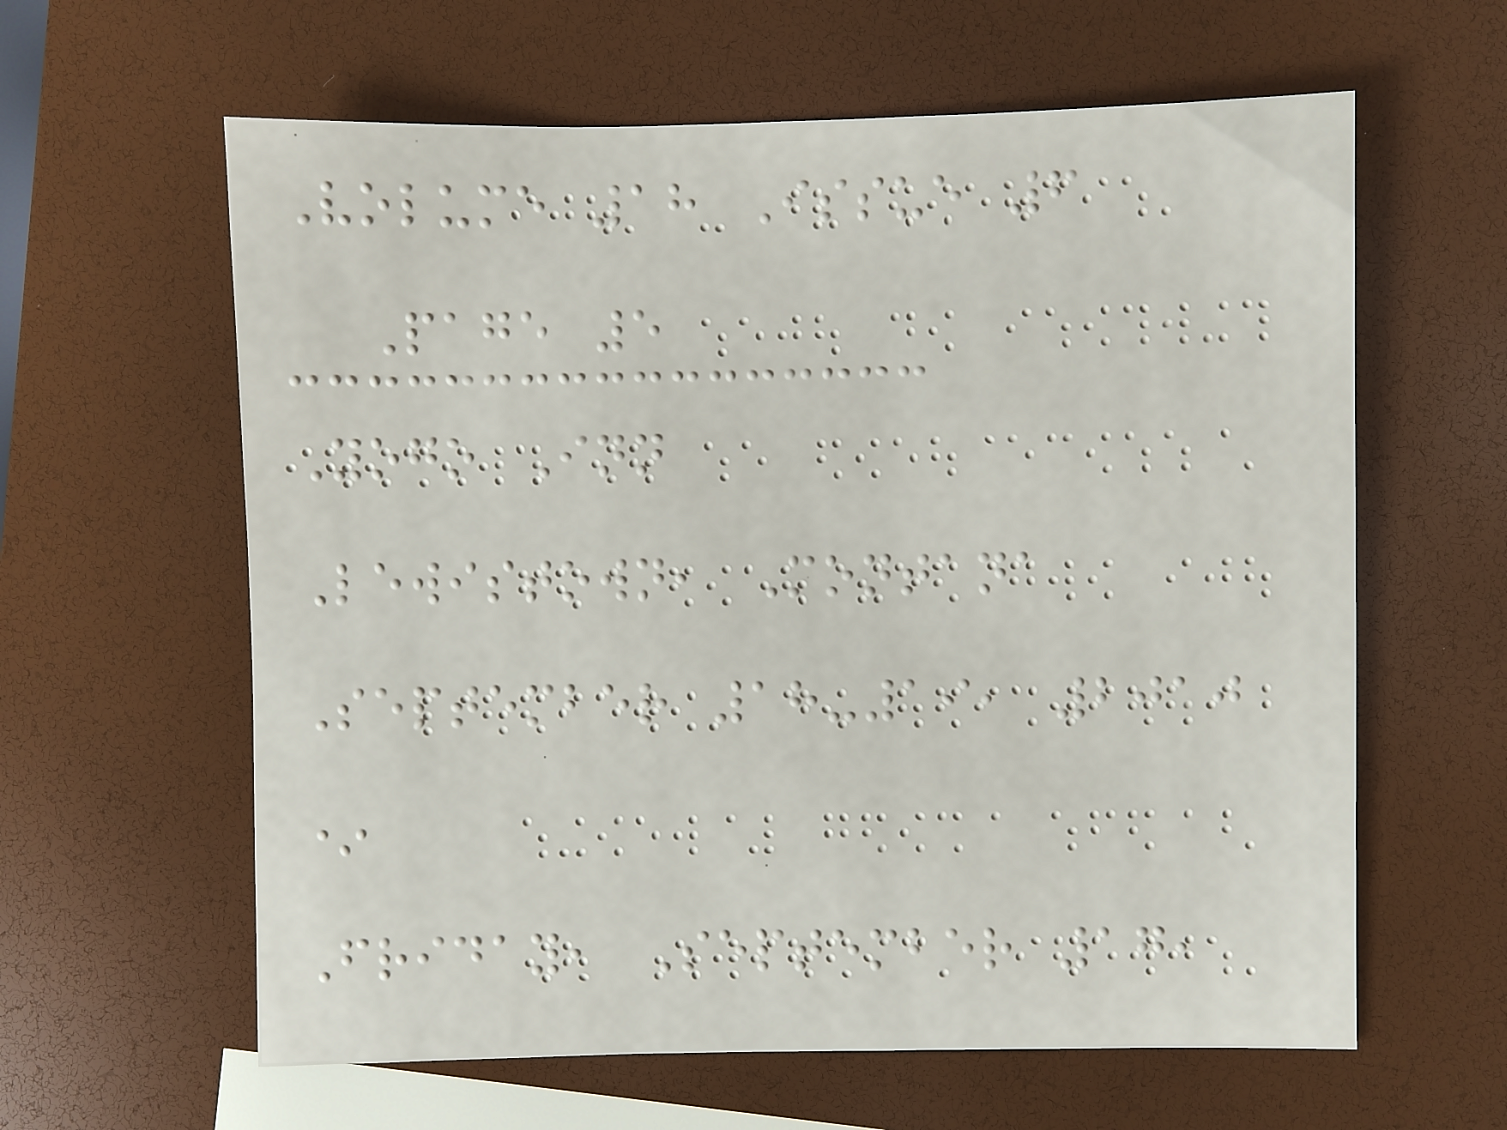Volume 18 Issue 6
Page 5
Yogo Inn
Lewistown, Montana
September 18-19, 2010
*
Friday, September 17,
